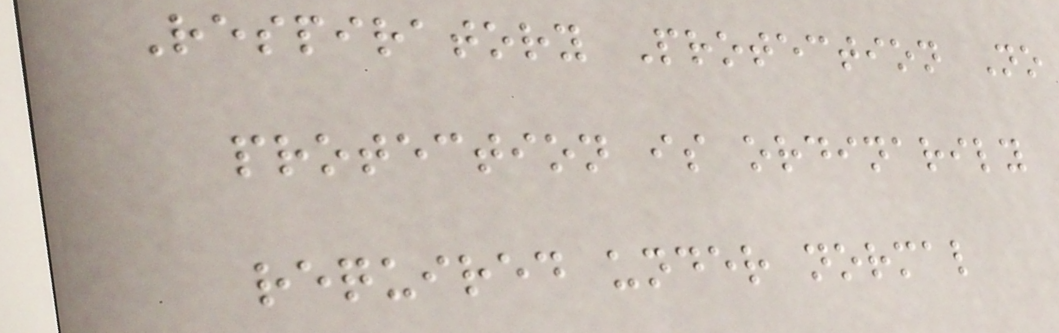Respiratory Protection No
protection is ordinarily
required under normal
